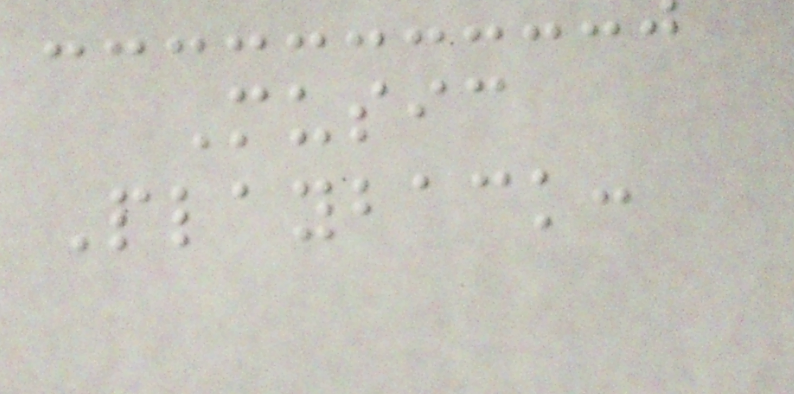Music
Playback:
